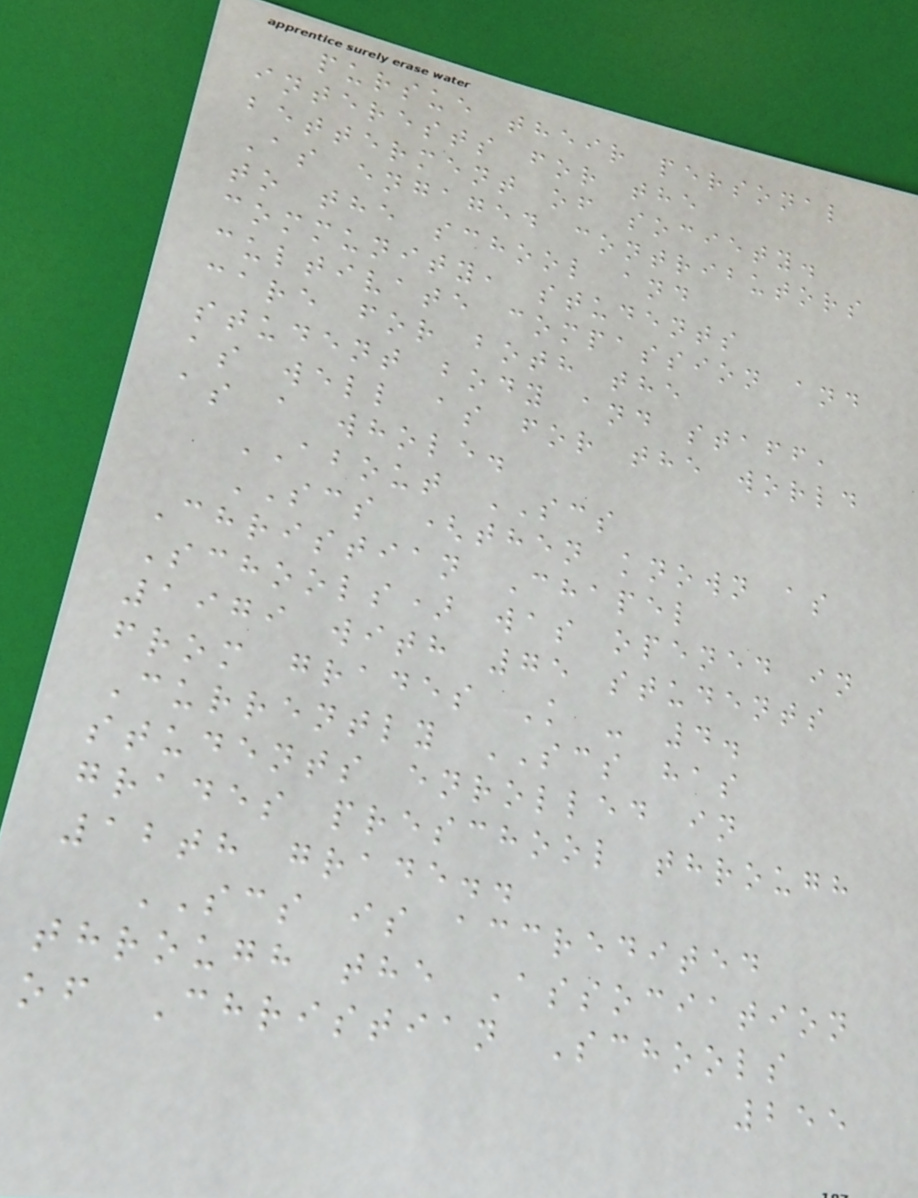pursue their personal
interests for the
betterment of society.
As engaged contributors
to the school and
community, students
cultivate compassion and
care for both the
student body and staff,
as well as for the world
as a whole.
ABOUT SCS
SCS (then known as
Christian Chapel
Schools) was opened in
1979 with 75 students
from grades K - 4.
Currently SCS has
students enrolled in
grades preschool through
12th grade..
SCS is accredited
through the Association
of Christian Schools
255
